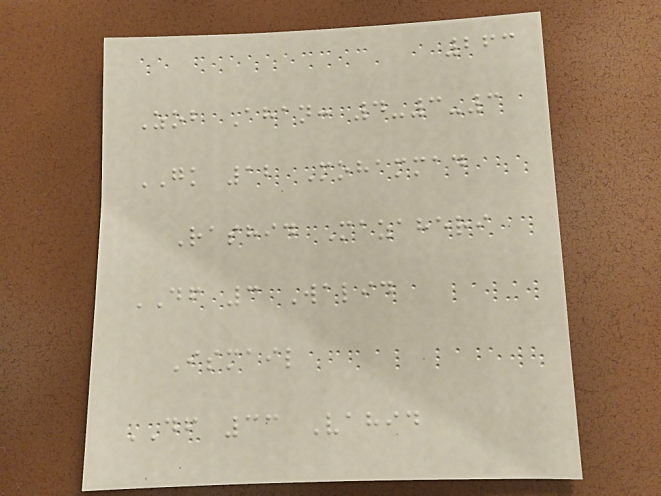263
Zob Ahan: 4-3-3
GK 12 Mohammad
Rashid Mazaheri
DF 3 Walid
Ismail
DF 33 Vahid
